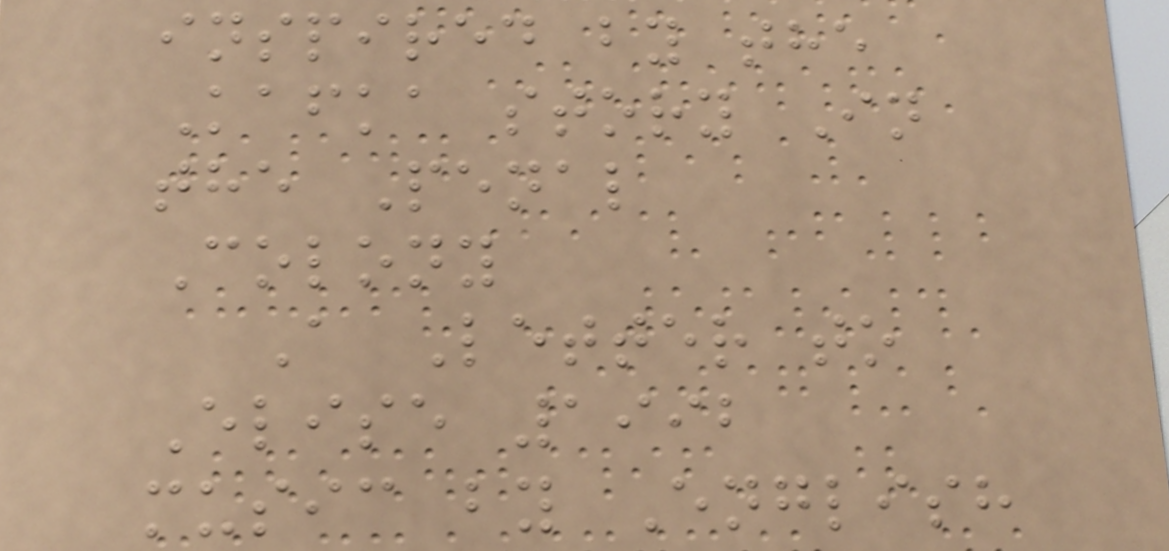inspired by the
Kafka story In
the Penal
Colony
A Letter to
Elise 1992
music by English
